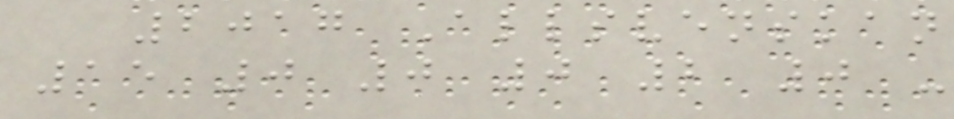2017 Allsvenskan
15 0 0 0 2 0 -
